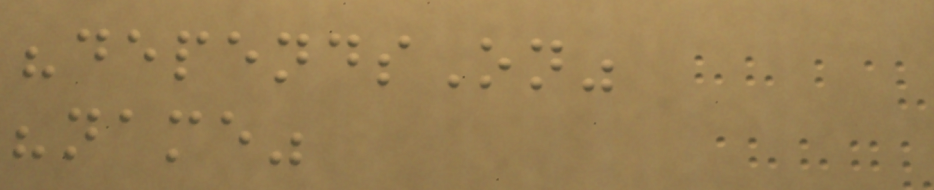"dependsOn"
"name"
